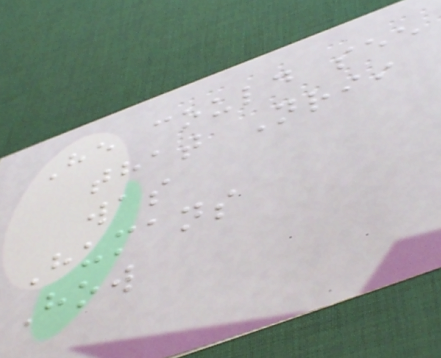He could see
that Nrii
was
Humans
How
